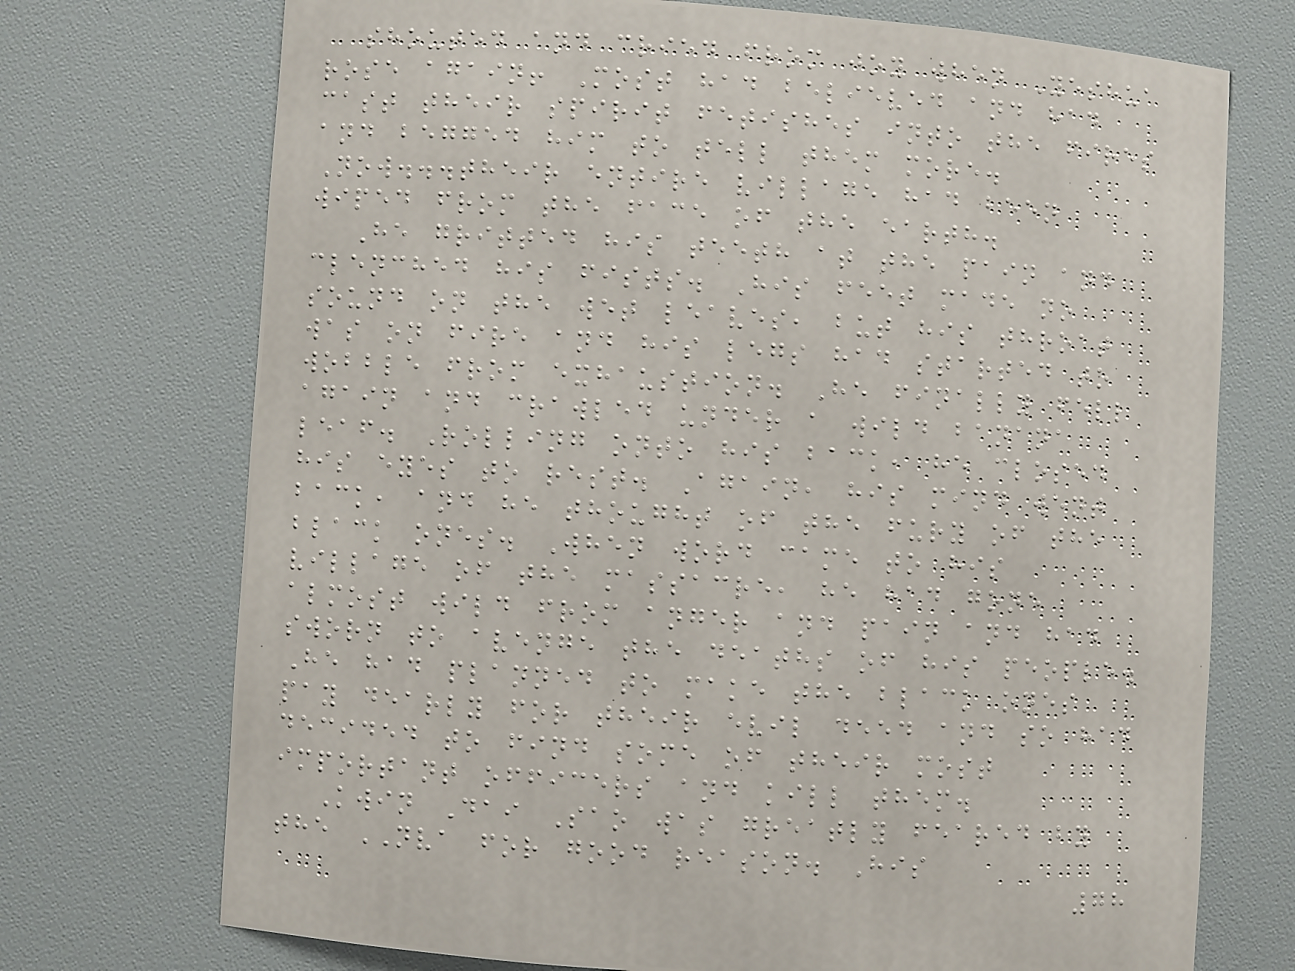shouted and cried from joy when Yeshua
rose again! Most had believed and had
cast their spirit fetishes into the fires
and begged him to tell them more.
Now...their entire village had been
wiped from the face of the earth.
He gritted his teeth at the pain and
clenched his fists. His feet made no
sound on the wet leaves, but his throat
was on fire and his legs had started to
wobble from exhaustion. He finally fell
again and crawled under a wild banana
leaf. Rolling onto his back, he closed
his eyes to rest. Again, his mind went
back, and he thought of the fury of the
black ones. When word came to his
village of the massacre, he had gone
almost wild from anger and pain and had
sworn to avenge the deaths of his people.
He had planned to make the black ones
pay dearly for their evil deed and so had
decided to find some of their most
important officers and kill them.
Kwin Dai Sao was greatly feared by
the NVA for good reason. His
78
